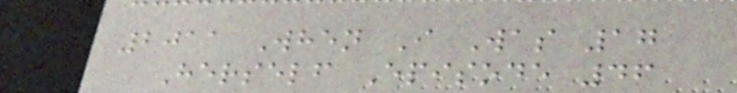2011 When I Was 17
Herself Episode 46
